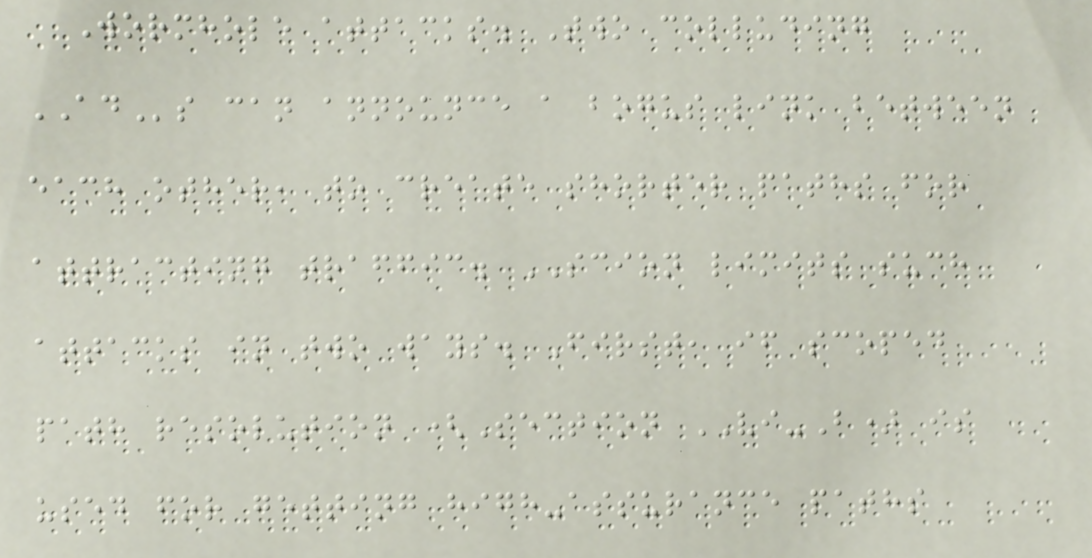Wormhole attacks. Two colluding
ADs can announce a bogus link between
each other, to create shorter paths for
attracting traffic. SCION limits such
attacks in two ways. First, if scoped
path resolution (Section VI-B) is
used for getting high-assurance paths
